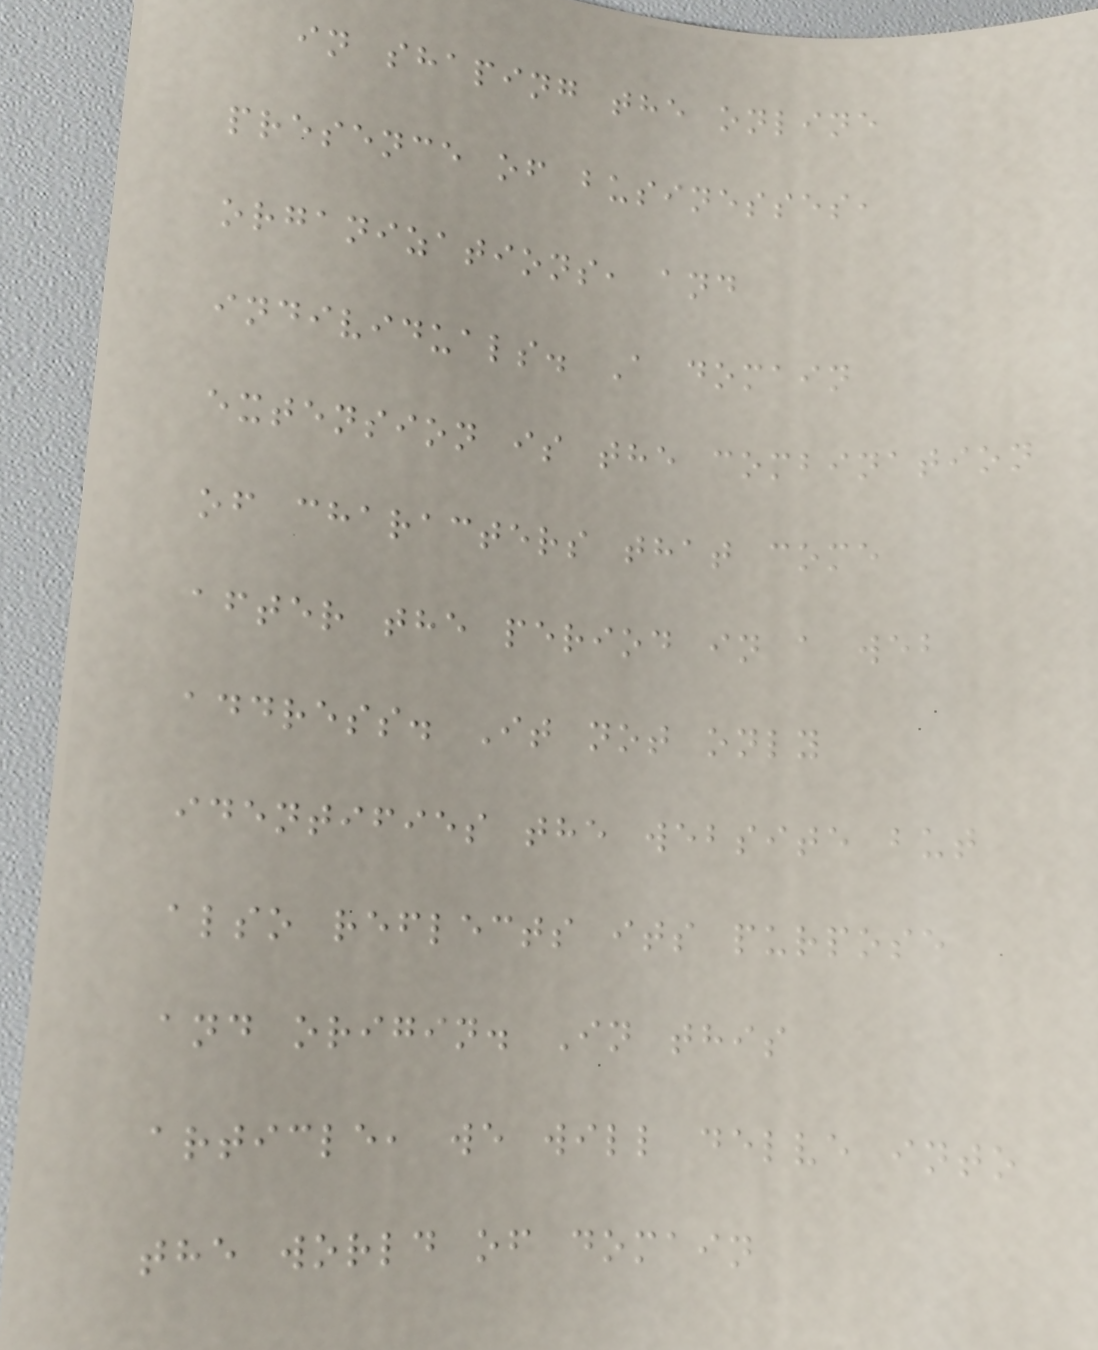in shaping the online
presence of businesses,
organizations, and
individuals. A domain
extension is the combination
of characters that come
after the period in a web
address. It not only
identifies the website but
also reflects its purpose
and origin. In this
article, we will delve into
the world of domain
